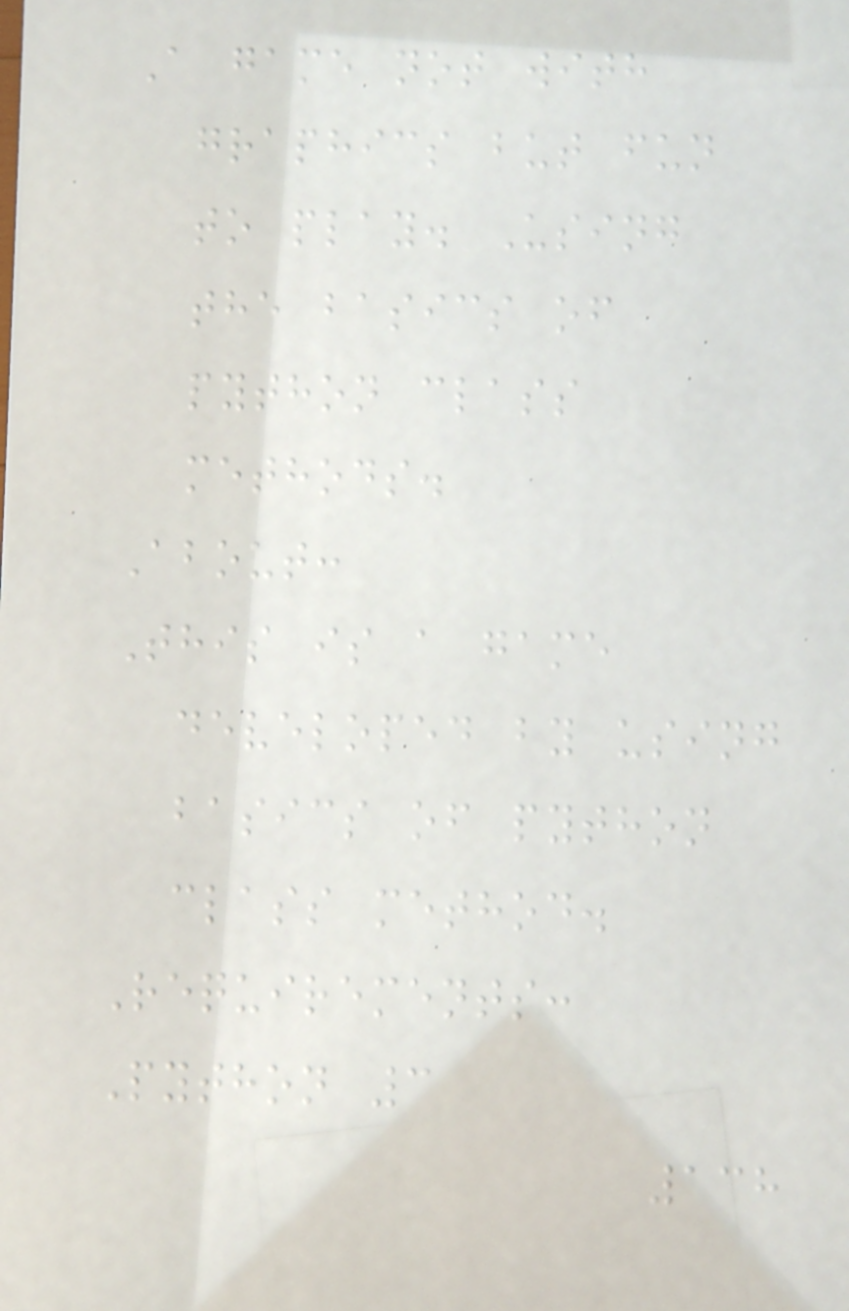A game not with
graphics but fun
to play. Using
the basics of
python class
methods.
About:
This is a game
developed by using
basics of python
class method.
Requirements:
Python 3
138
